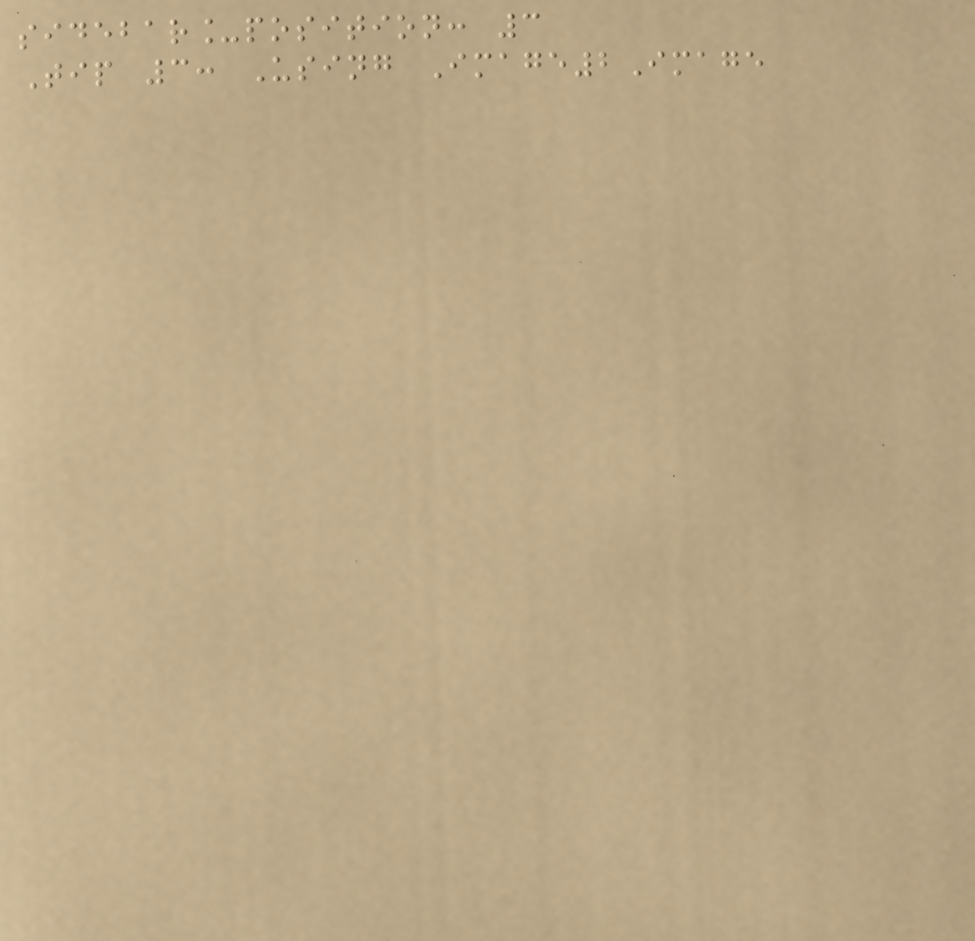sidebar_position: 3
Tip 3: Using Image2Image
